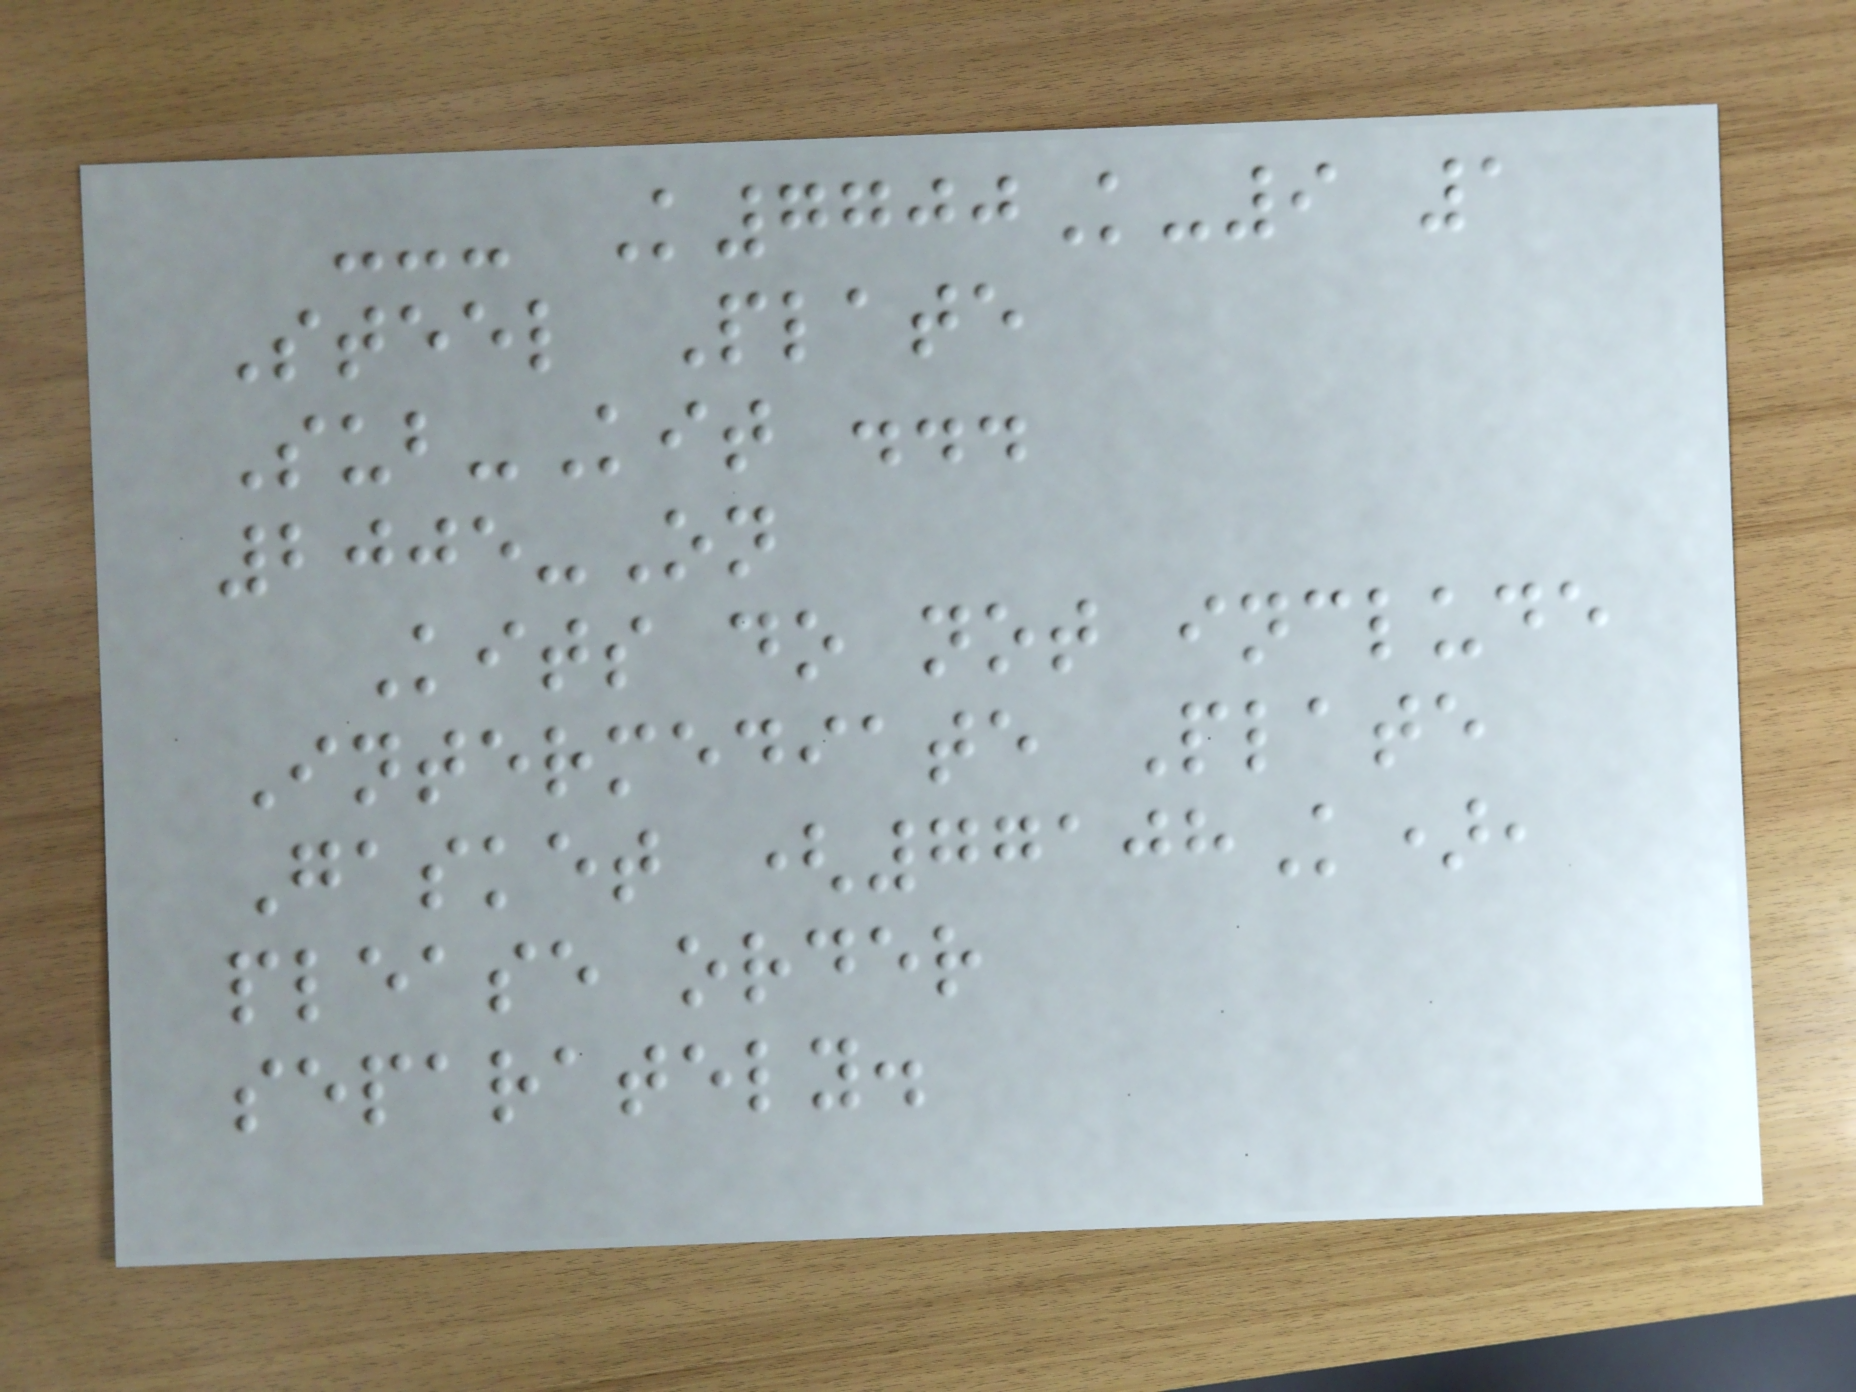--- K7700K-9 1
Steel Plate
Sub-Kit ...
2005-On
Kits do not include
Intermediate Plate
Gasket (77108K),
please order
separately.
